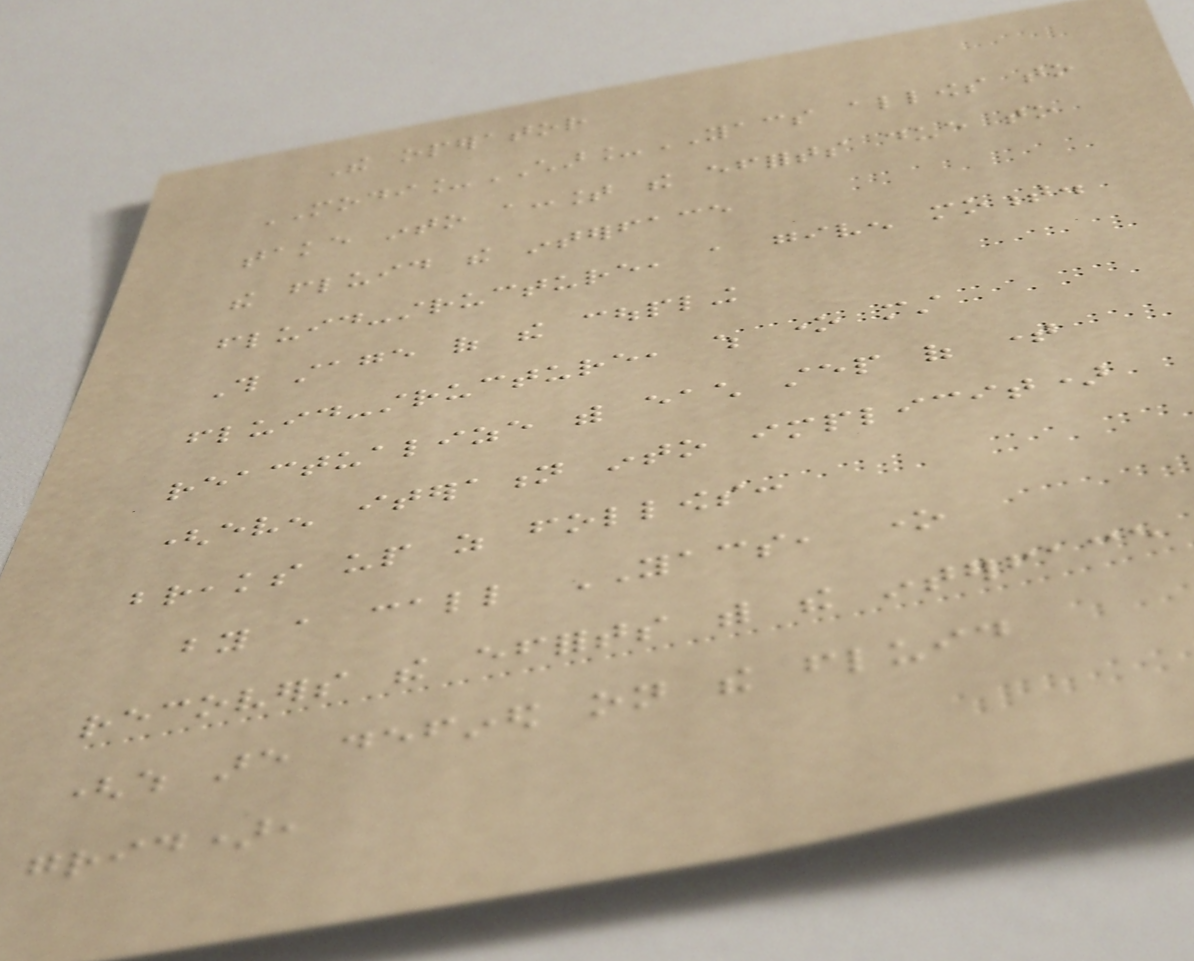The operator
MODI_CHAR_YACS allows to
take into account the efforts due to
the fluid the interface
fluid-structure, a given moment.
This stage of the coupling
fluid-structure, which one must
reactualize with each step of time
(even iteration into implicit)
breaks up as follows:
by a call YACS, one
recovers the efforts with the interface
(which are defined on the fluid
grid),
